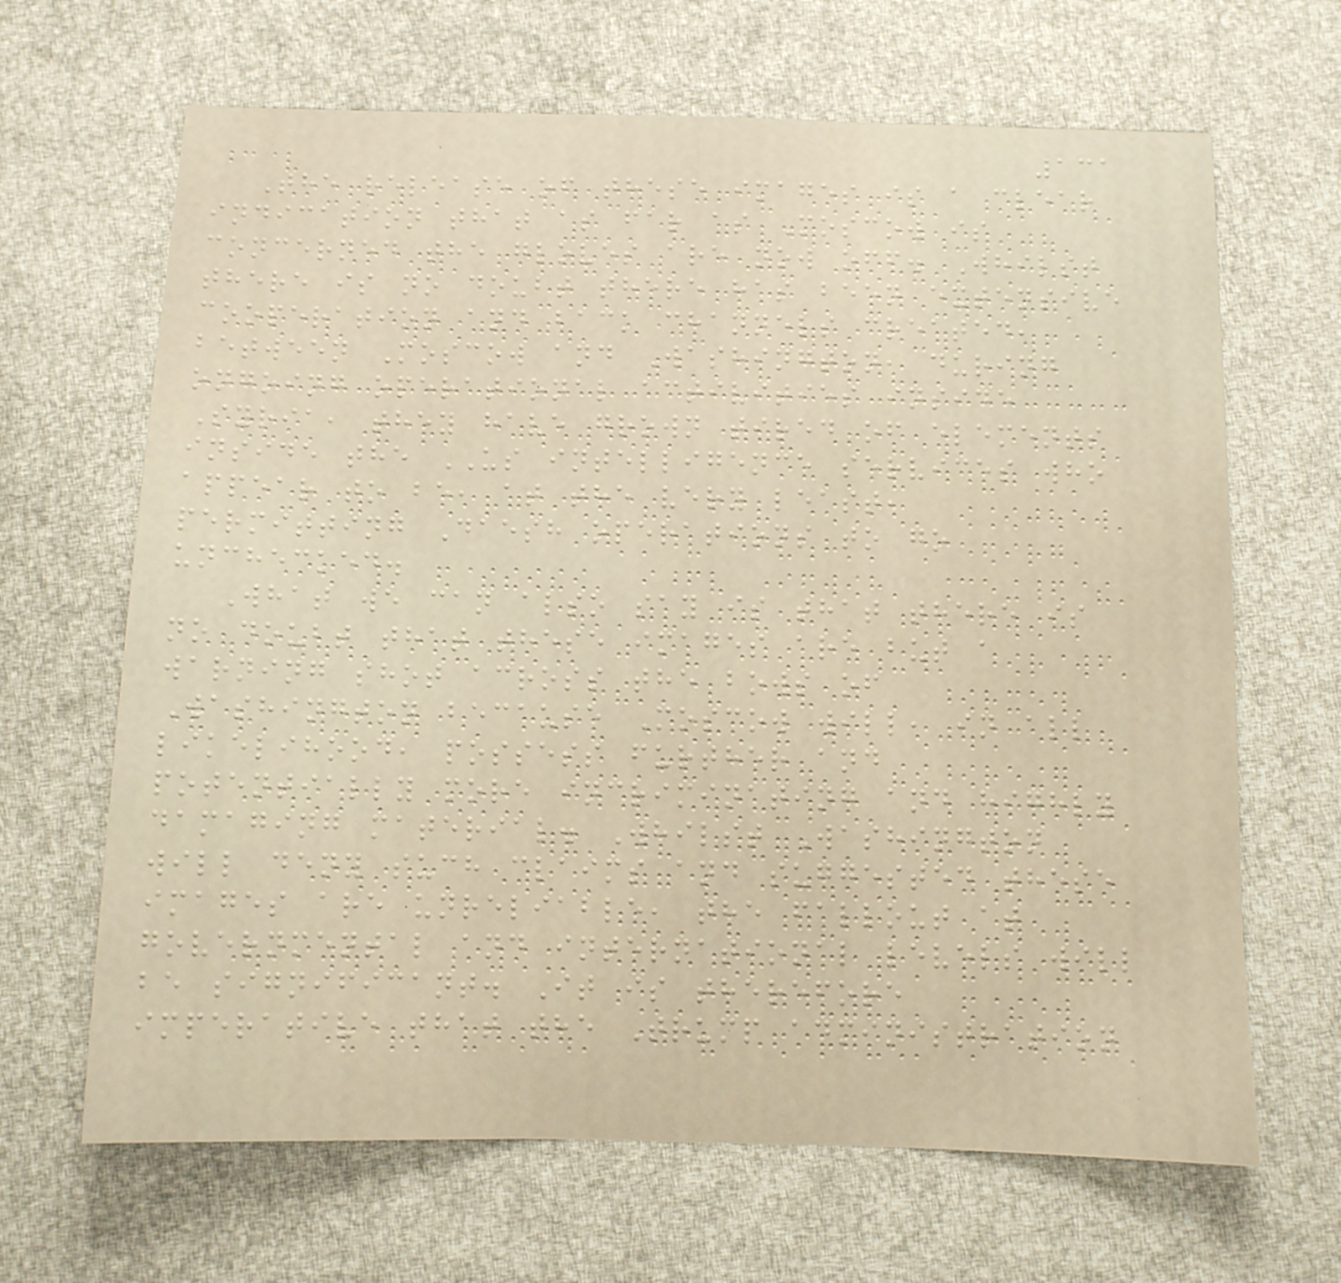131
The release of these images is a clear
indication that as far as Moscow is
concerned the gloves are now off. Whilst
there is no doubt there has been extensive
cooperation and back channels created,
between Moscow and Washington, during
ongoing operational activities inside
Syria, they have grown tired of elements
inside the US intelligence services who
appear to be, at the very least,
permitting Daesh operations to go
unchecked.
What we can also say is that there is
no doubt that these images are but a
warning shot across the bows of
Washington because Moscow will, in all
likelihood, possess further and
potentially more incriminating and highly
damaging material. Whilst Washington
will deny such claims and suggested these
images are unreliable, the fallout at
governmental and international levels will
be significant. It is therefore
imperative that the Trump administration
